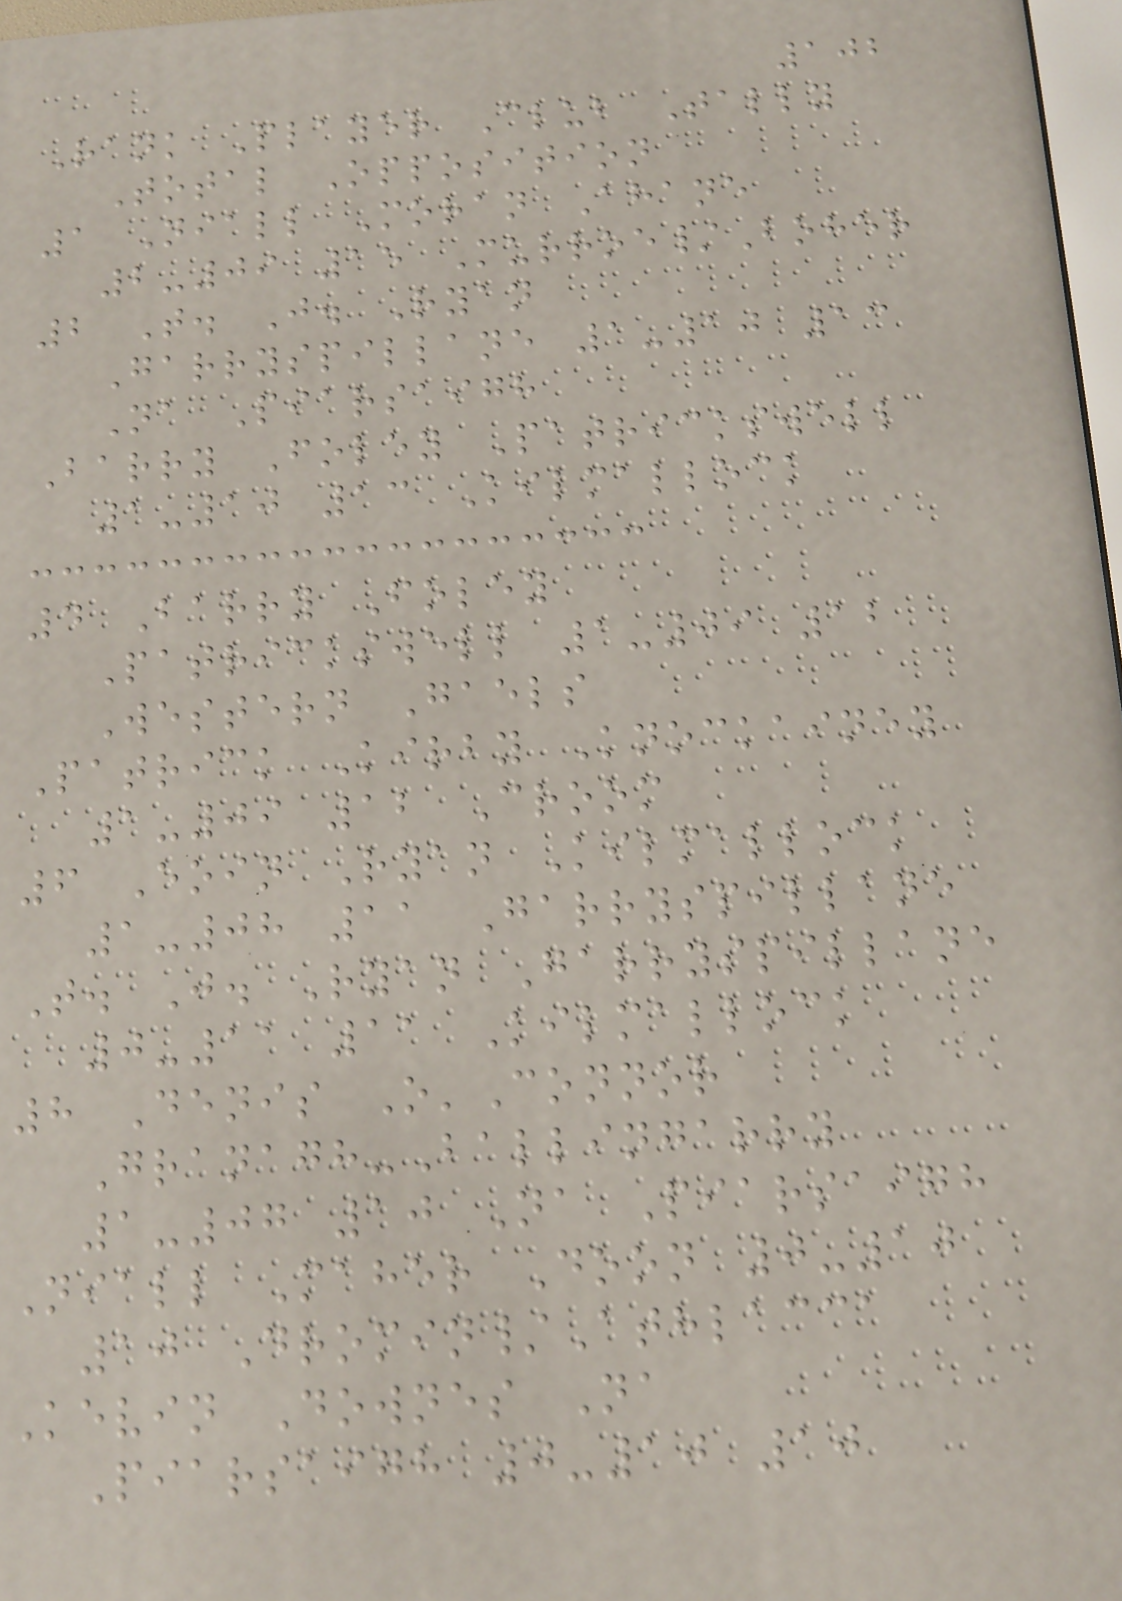102
Rank Player Club Tally
Total Opposition
1 Niall Moran Ahane
2-09 15 Murroe/Boher
2 T. J. Ryan
Garryspillane 1-10 13
Na Piarsaigh
Barry Foley Patrickswell
1-10 13 Kilmallock
4 Barry Foley
Patrickswell 1-09 12
Western Gaels
Patrick Kirby Knockainey
1-09 12 Croom
6 Eoin Ryan Kilmallock
1-08 11 Garryspillane
T. J. Ryan Garryspillane
0-11 11 Kilmallock
8 Denis O'Connor
Granagh-Ballingarry
1-07 10 Na Piarsaigh
Niall Maher Doon 0-10
10 Dromin/Athlacca
Kevin Downes Na
Piarsaigh 0-10 10
